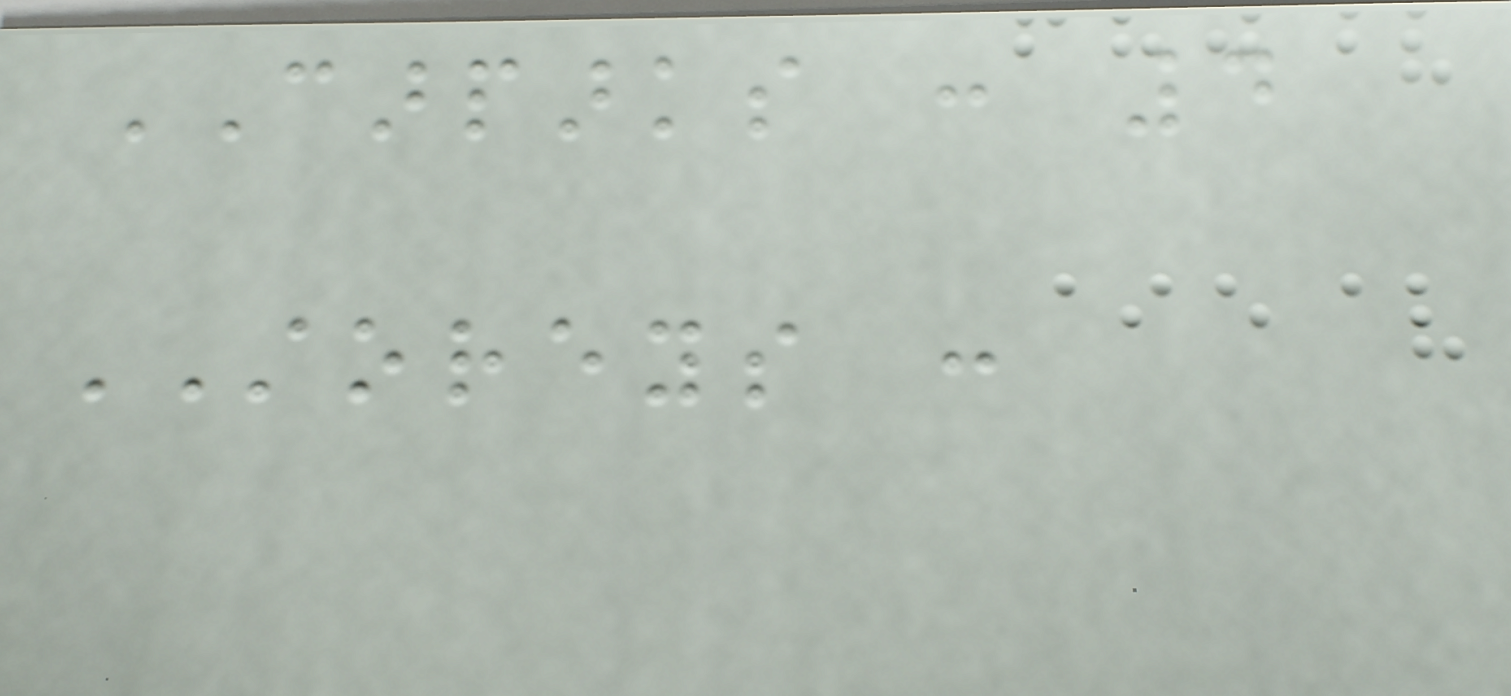CARPARKS : 4
STOREYS :
